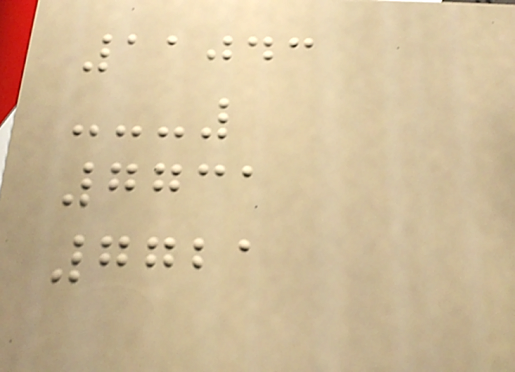11043
7731
7721
